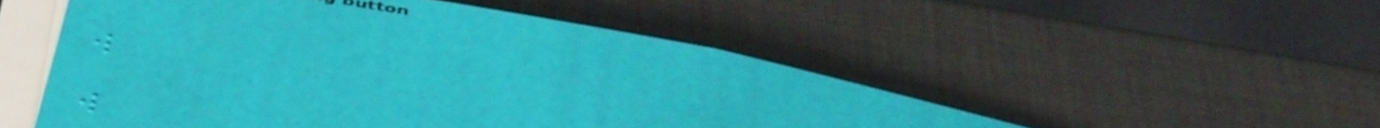w
w
